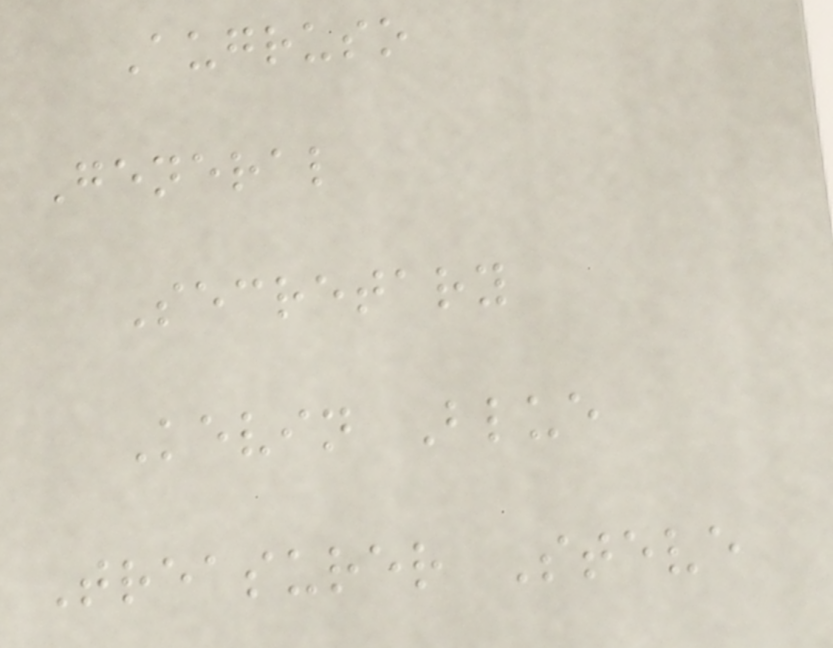Augruso
General
Secretary
Kevin Blue
Treasurer Steve
